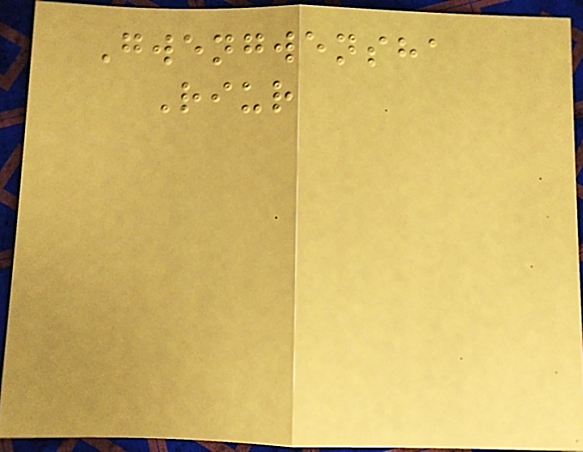Gwengwensha
Riur
